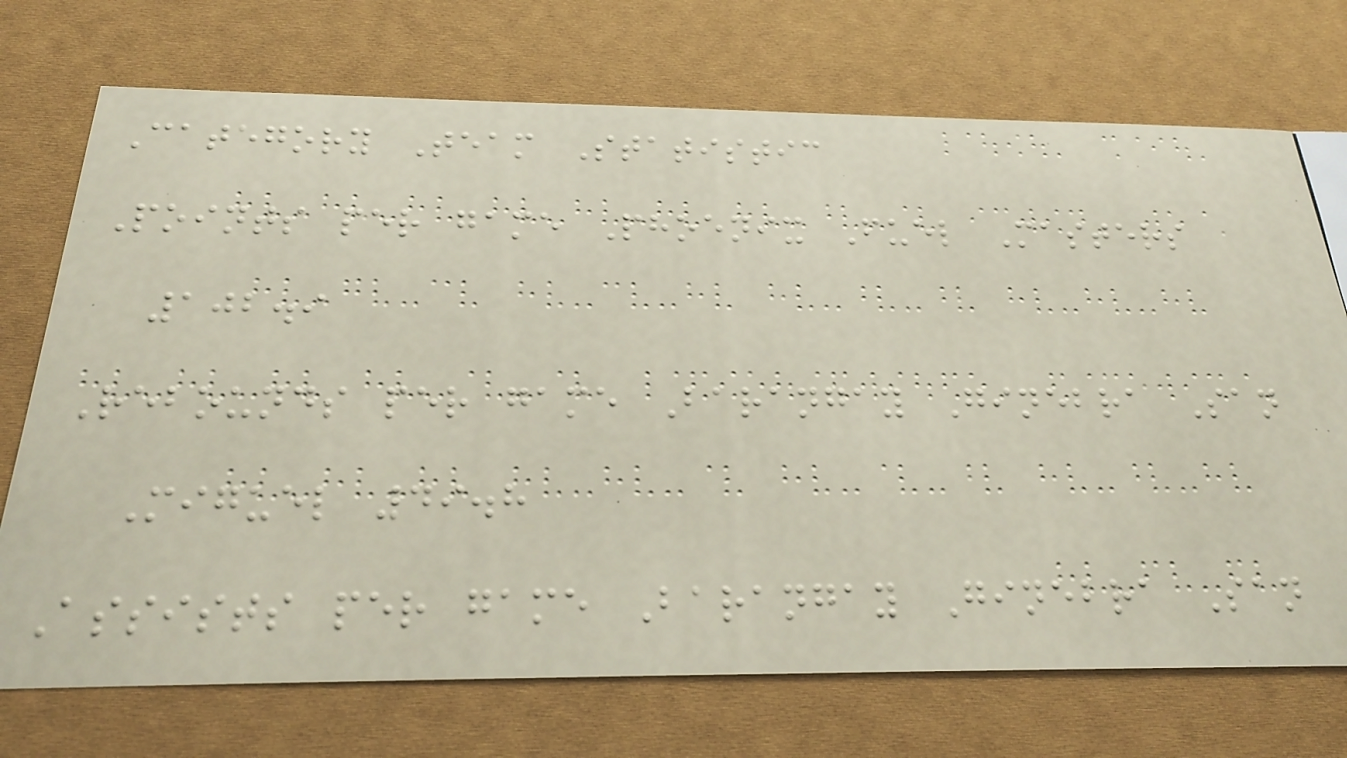Category Team Statistic
Points per game Phoenix Fuel Masters
102.9
Rebounds per game Barangay Ginebra San
Miguel 49.8
Assists per game Barangay Ginebra San
